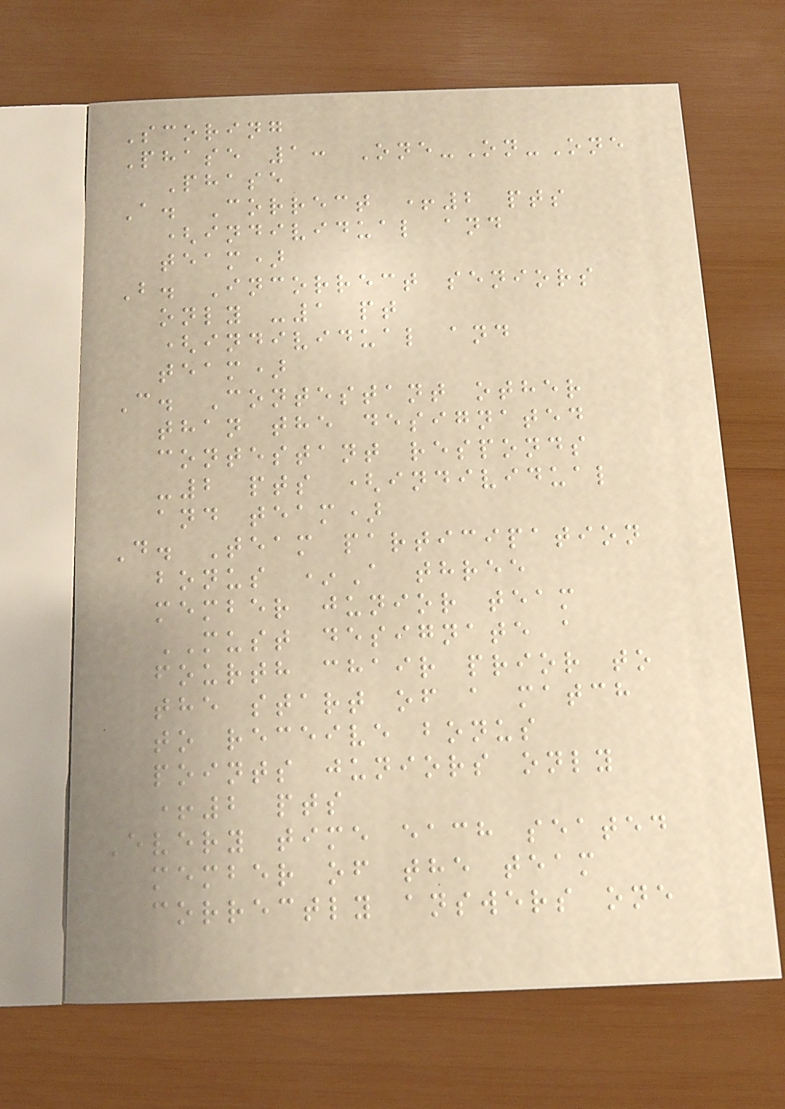Scoring
Phase 1: One-On-One
Phase
A. Correct +2 pts
(individual and
team)
B. Incorrect seniors
only -1 pt
(individual and
team)
C. Contestant other
than the designated
contestant responds
-2 pts (individual
and team)
D. Team participation
bonus *A three
member junior team
MUST designate a
fourth chair prior to
the start of a match
to receive bonus
points juniors only
+2 pts
Every time each seated
member of the team
correctly answers one
